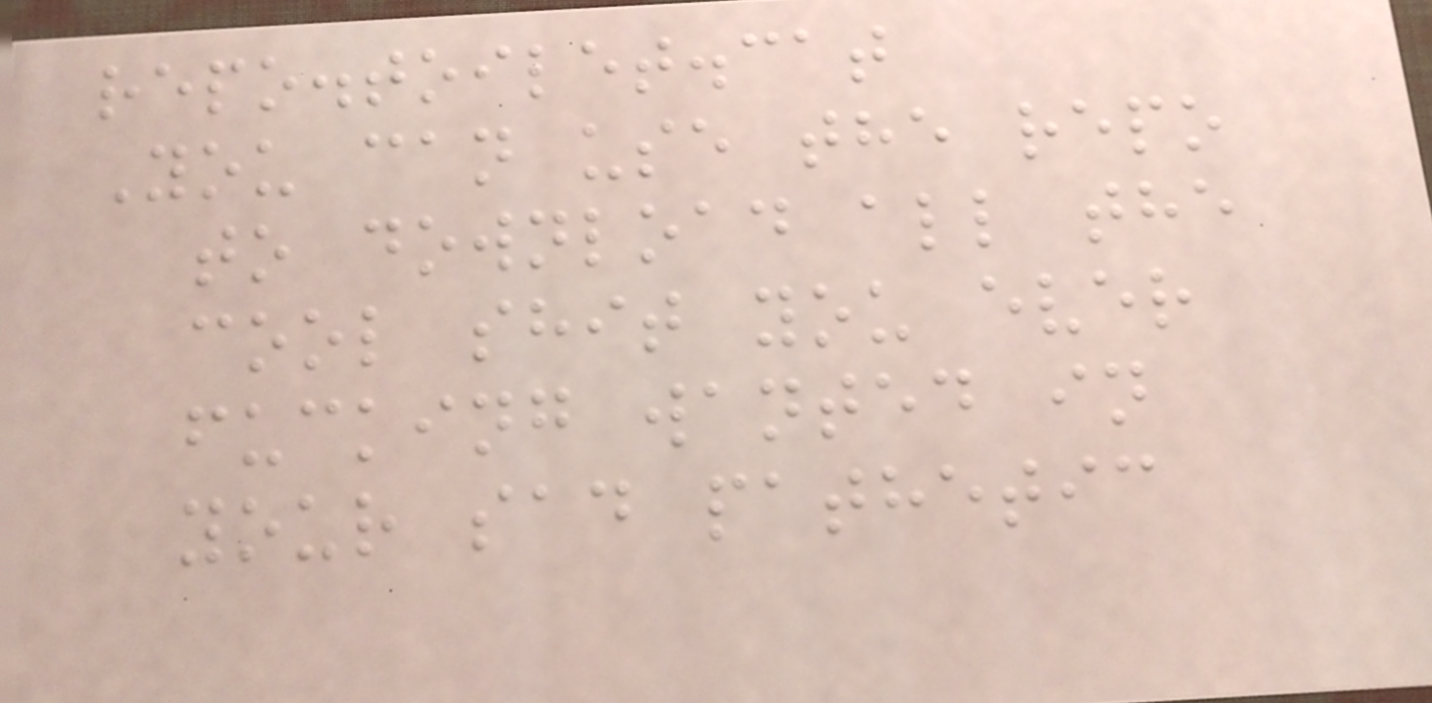repo.toilet.cat
You can use the repo
to download all the
cool shit you ever
fucking wanted in
your sad pathetic
